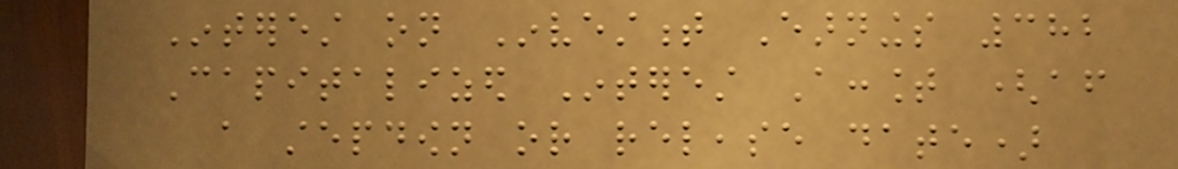Interest on Investment Earnings 382
Capitalized Interest Account (after
a stepdown or release date)
